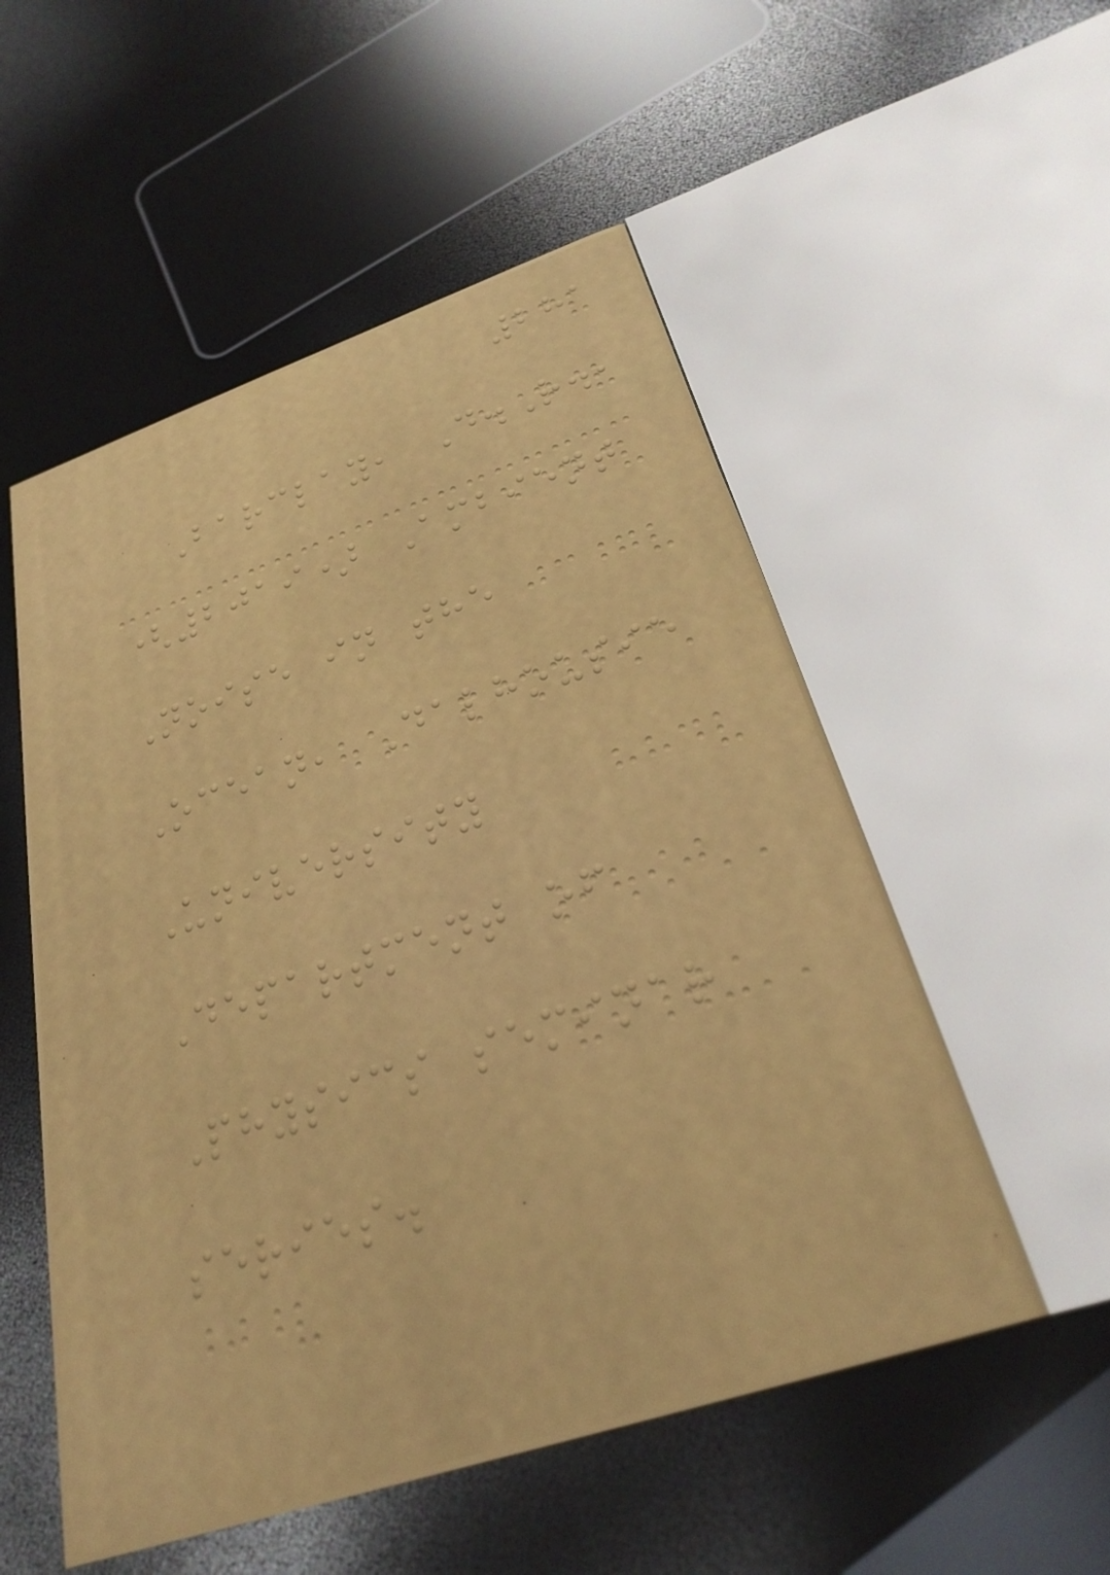281
Barclay, D.R.,
(2019) Ambient
Noise in the
Ocean, Dalhousie
University
Department of
Physics seminar
series.
